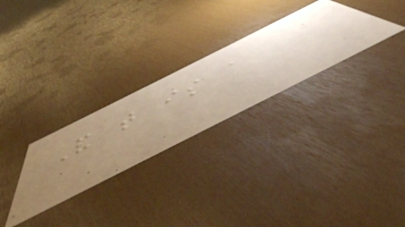And that is a
